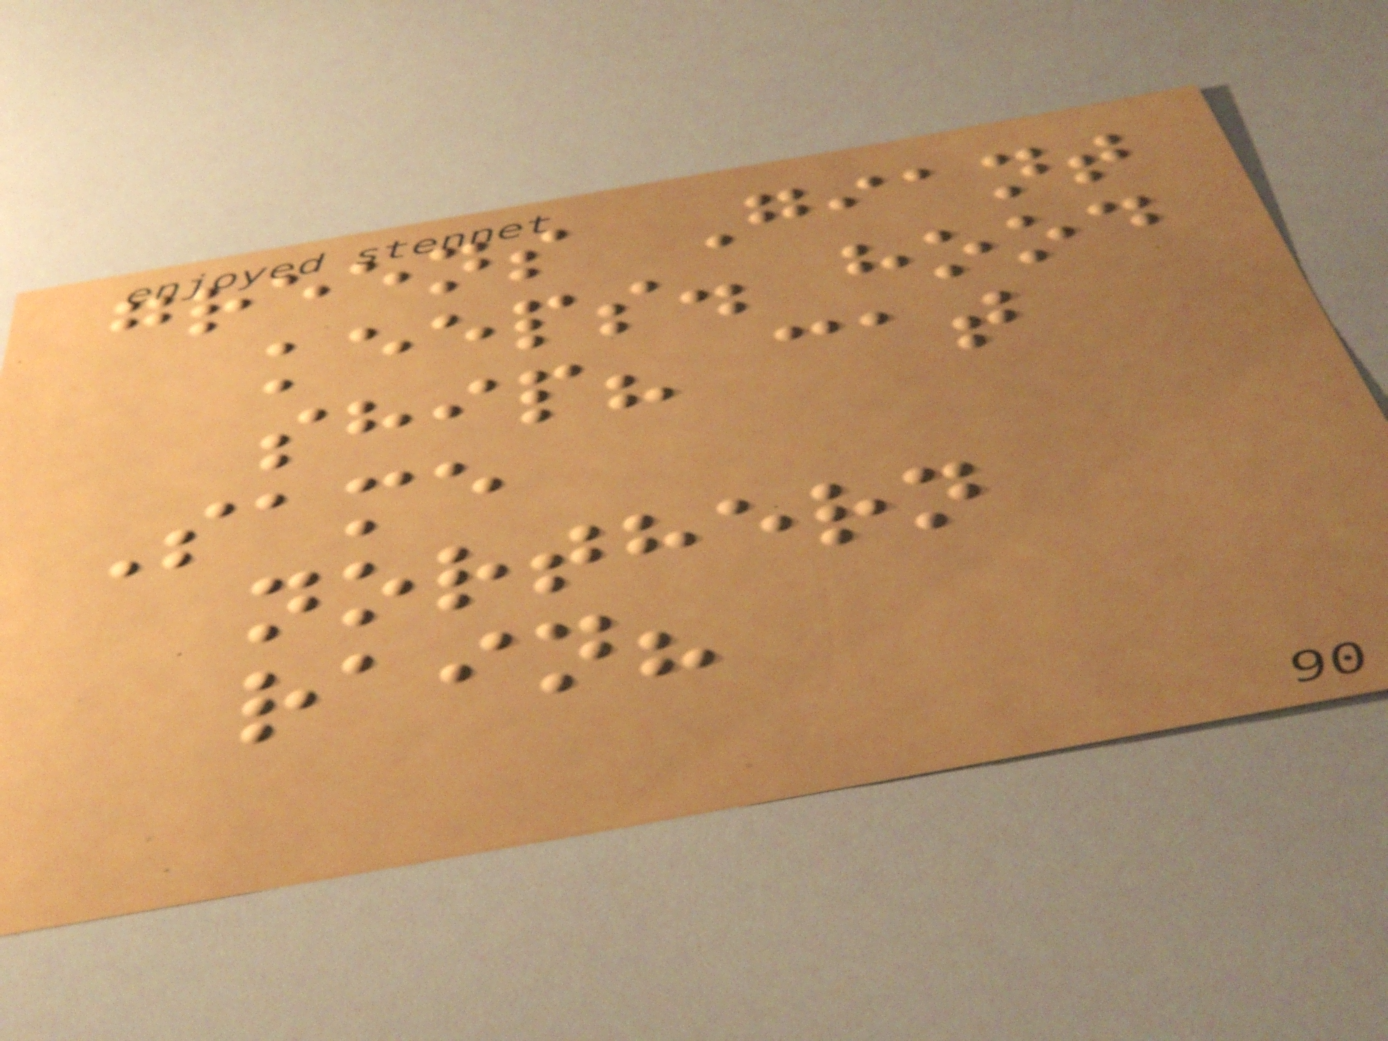greens Giant
keeps. hood
ship? cat
Same
northern
rain?
